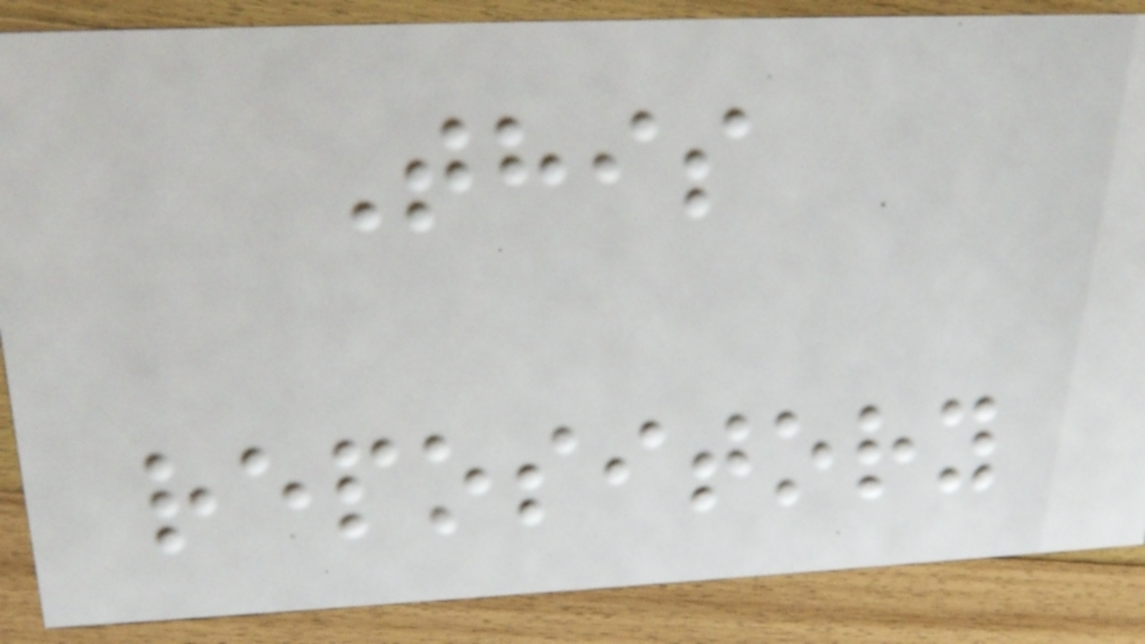This
repository
